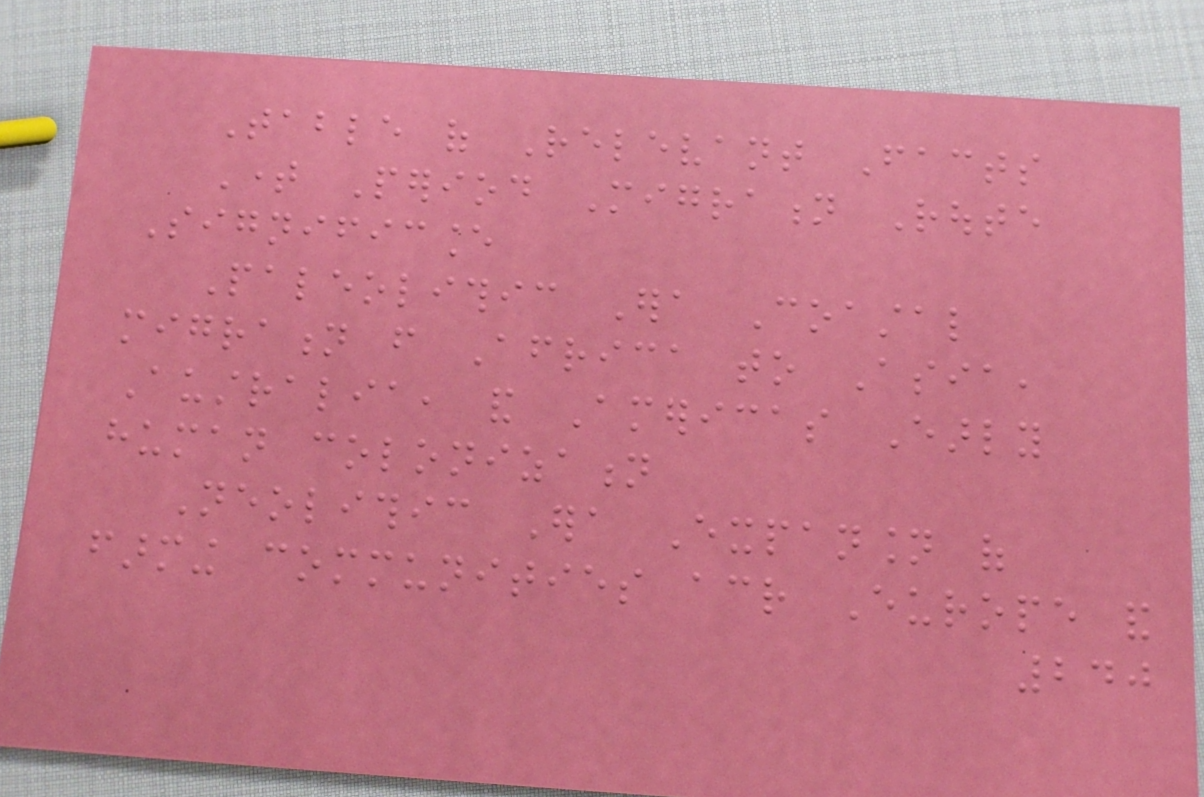Table of Relevant Facts
Time Period Migration Route
Significance
Paleolithic Era Coastal
migration from Africa to Asia,
Australia, and Americas Early
human colonization
Neolithic Era Expansion of
farming communities across Europe and
240
